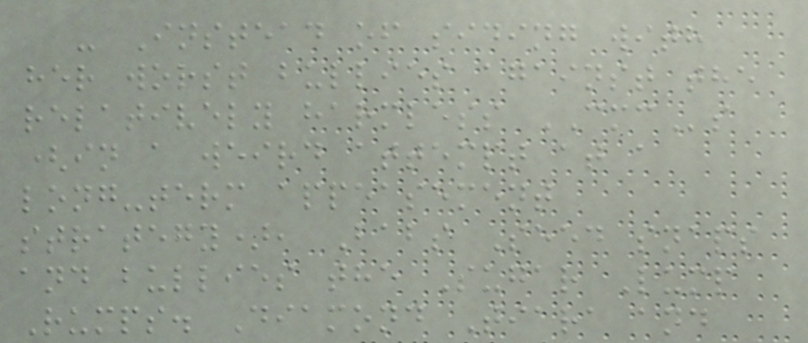- Instead of siding with
her worst bullies against the
relatively harmless CMCs
(in a weird attempt at a
long-term appeasement
strategy), Babs Seed snaps
and bullies the Sugar Lump
Rumps. Diamond Tiara and
